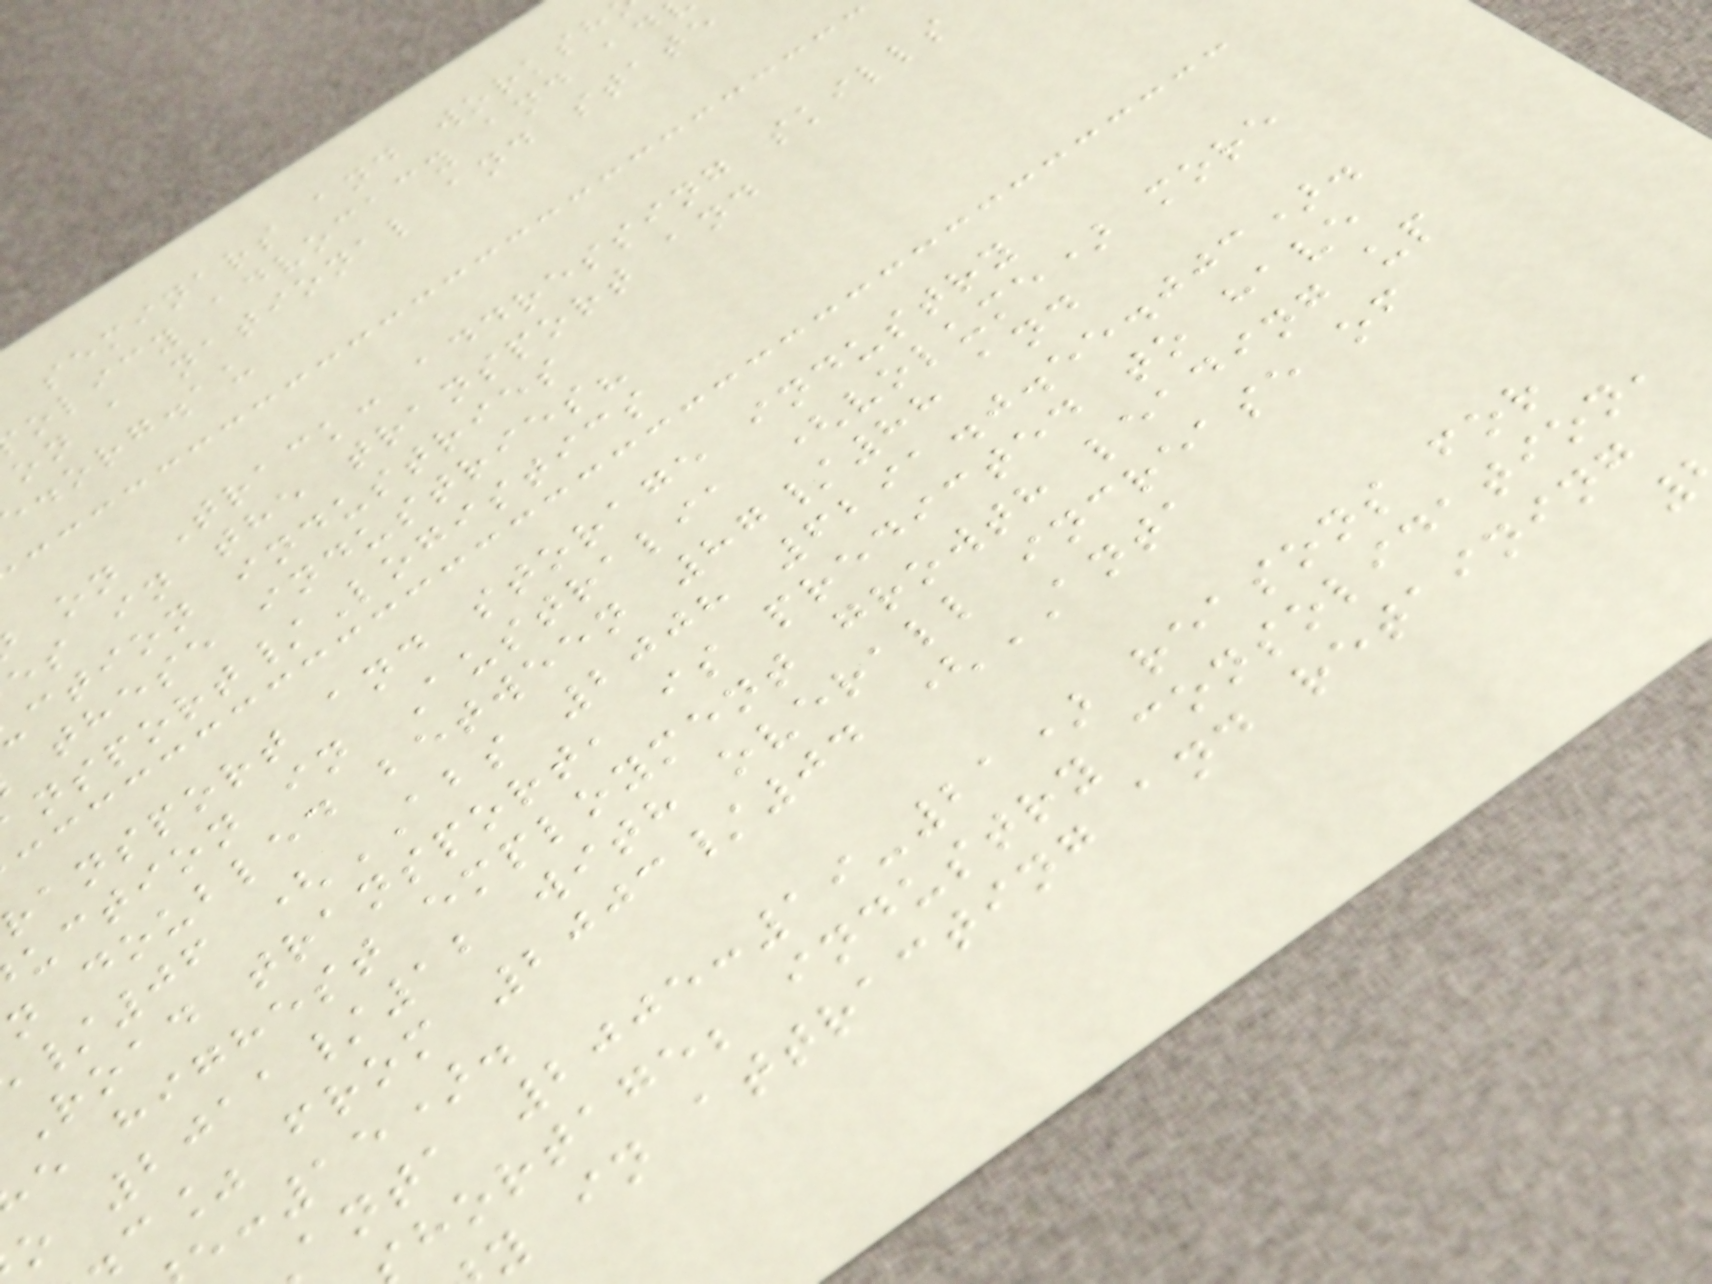seminars and worksh
olicy advocacy and ad
on a national and state
.org.au
on Track: addressing skills
es in the transport and
ction industries
these industries?
nsport/Logistics
ansport and storage industry
uction in Australia (volume) more
n doubled between 87/88 and
/06 (ABS 2008 6291.0.55.003).
Road transport, is predicted to have
e highest employment growth leading up
o 2011/12 with overall increase of
c% from 2003/04 (ANTA
:15).
anta 2005:19-21) reasons for
hortage; industry consolidation,
y in attracting and retaining
